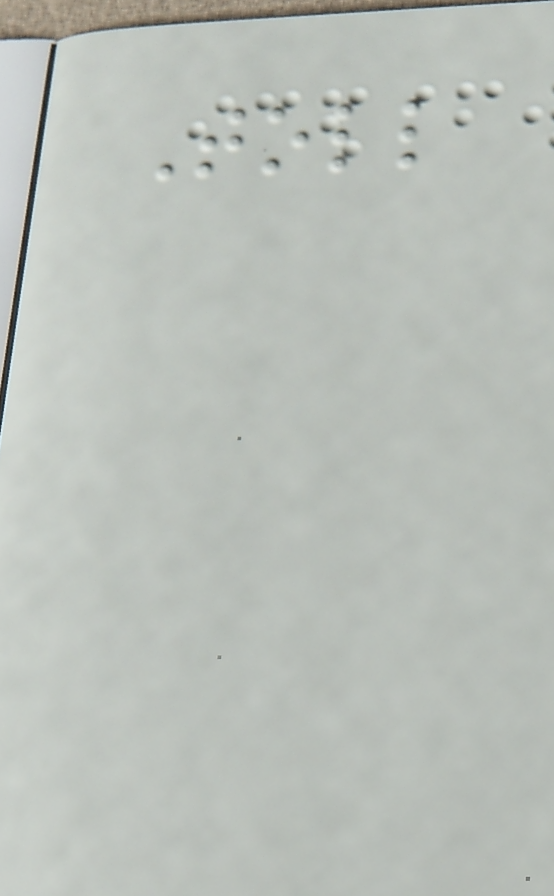Toll
